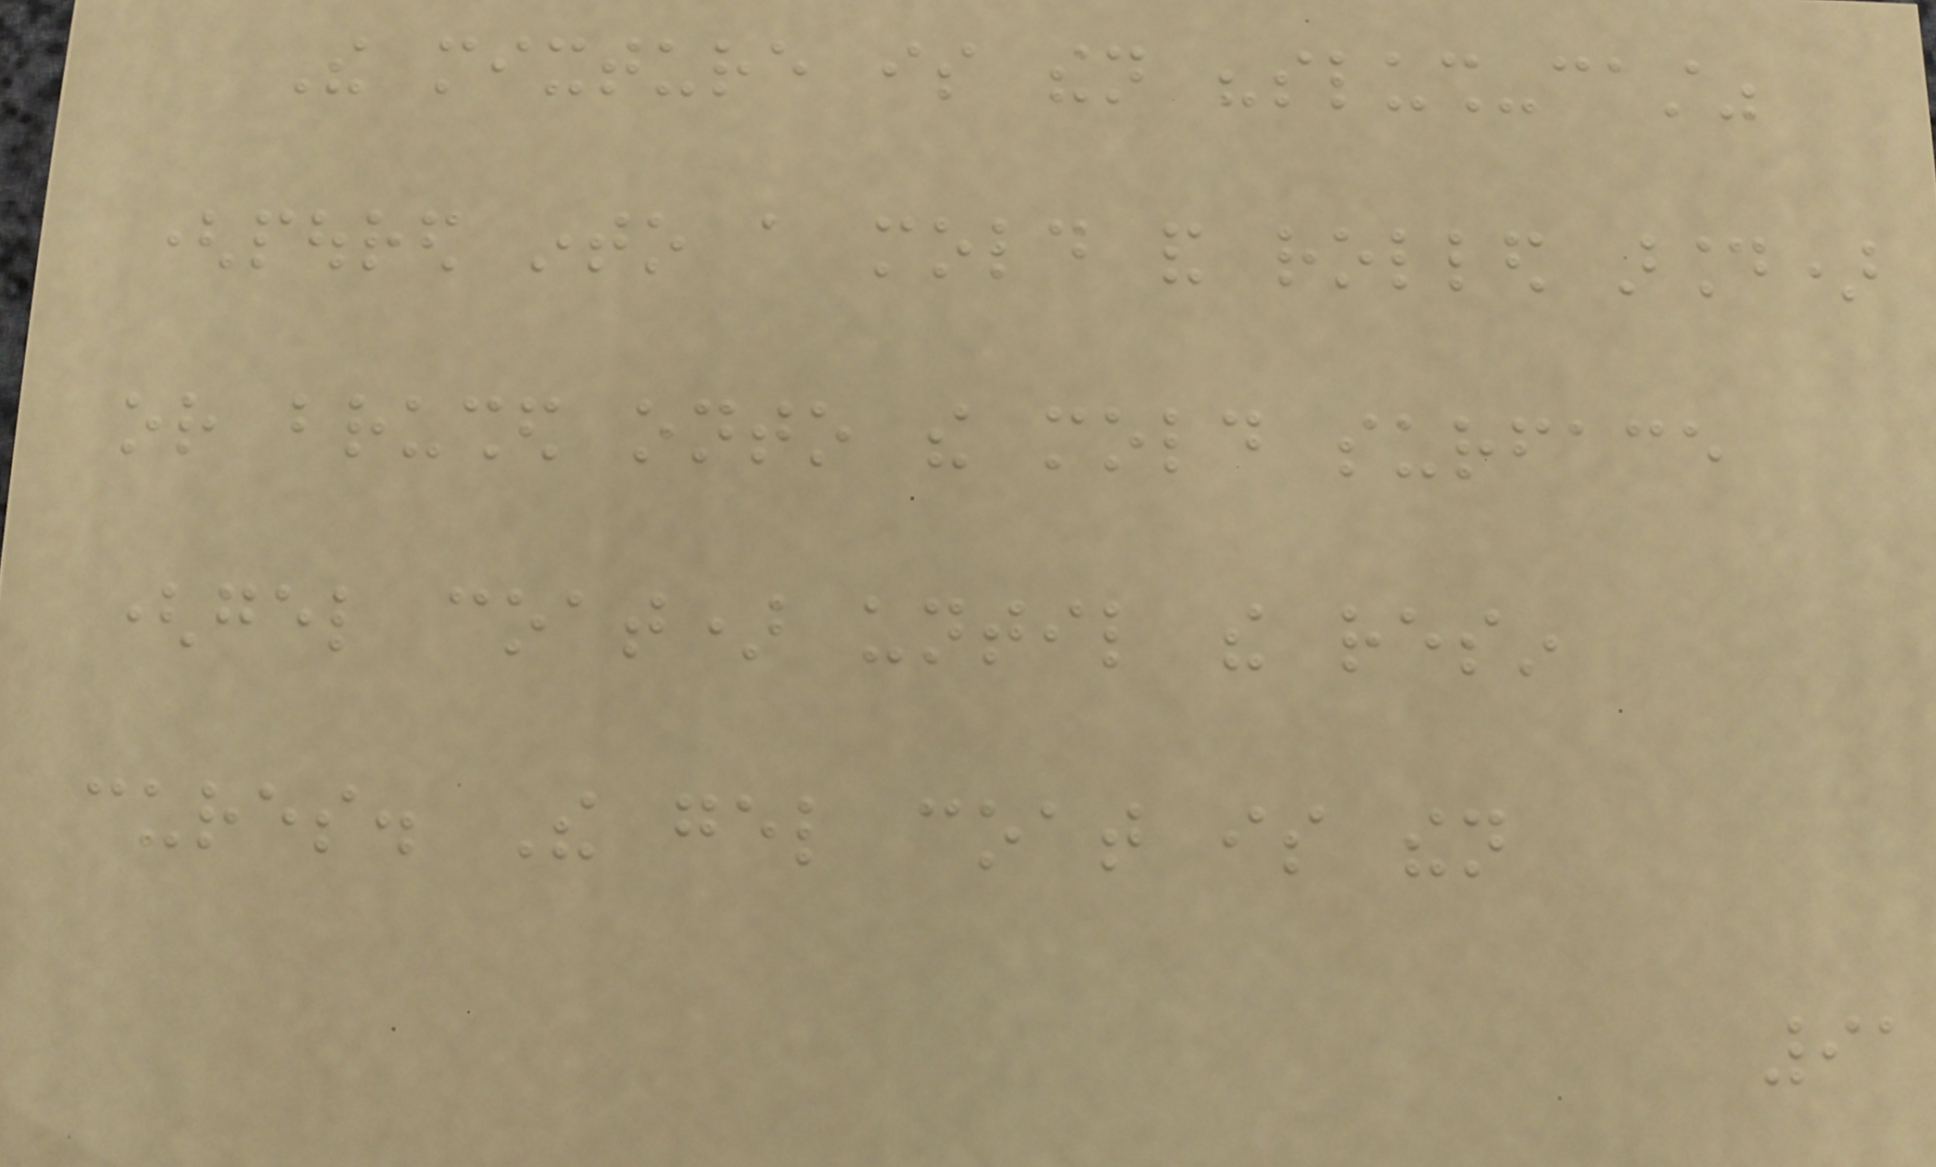The mixture is then "slush-cast"
(poured into a mold and rolled around)
or brushed onto the mold surface
(gel coat) until the resin
cures. The gel coat is then
91
